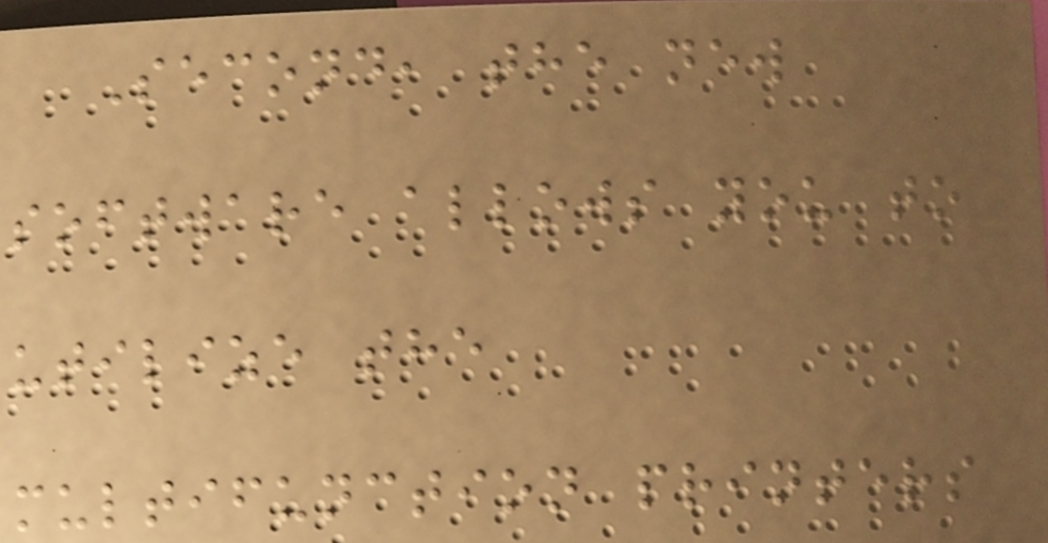Second, the new
software allows you to
utilize the
multifunction printers
